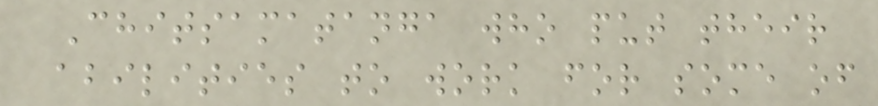Chitsamatanga who put their
abilities to work for some of
